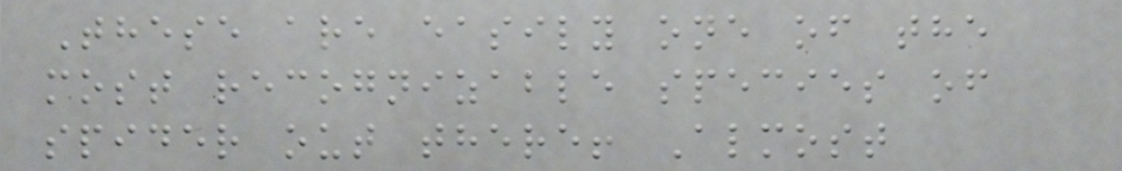These are easily one of the
most recognizable species of
spider out there! Almost
